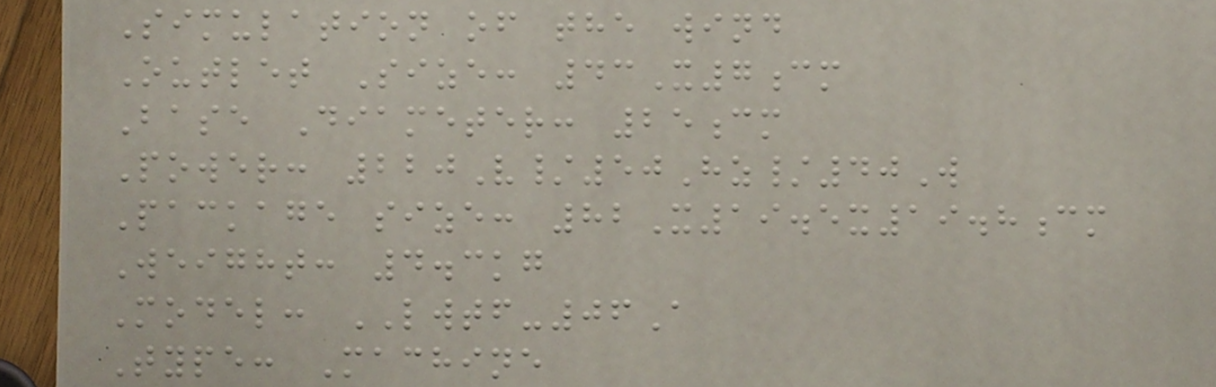Simulation of the wind
Outlet Size: 43X7cm
Base Diameter: 25cm
Power: 220V/50Hz/40W
Package size: 82X19.5x19.8cm
Weight: 4.3kg
Model: LWTF-06A
Type: Machine
